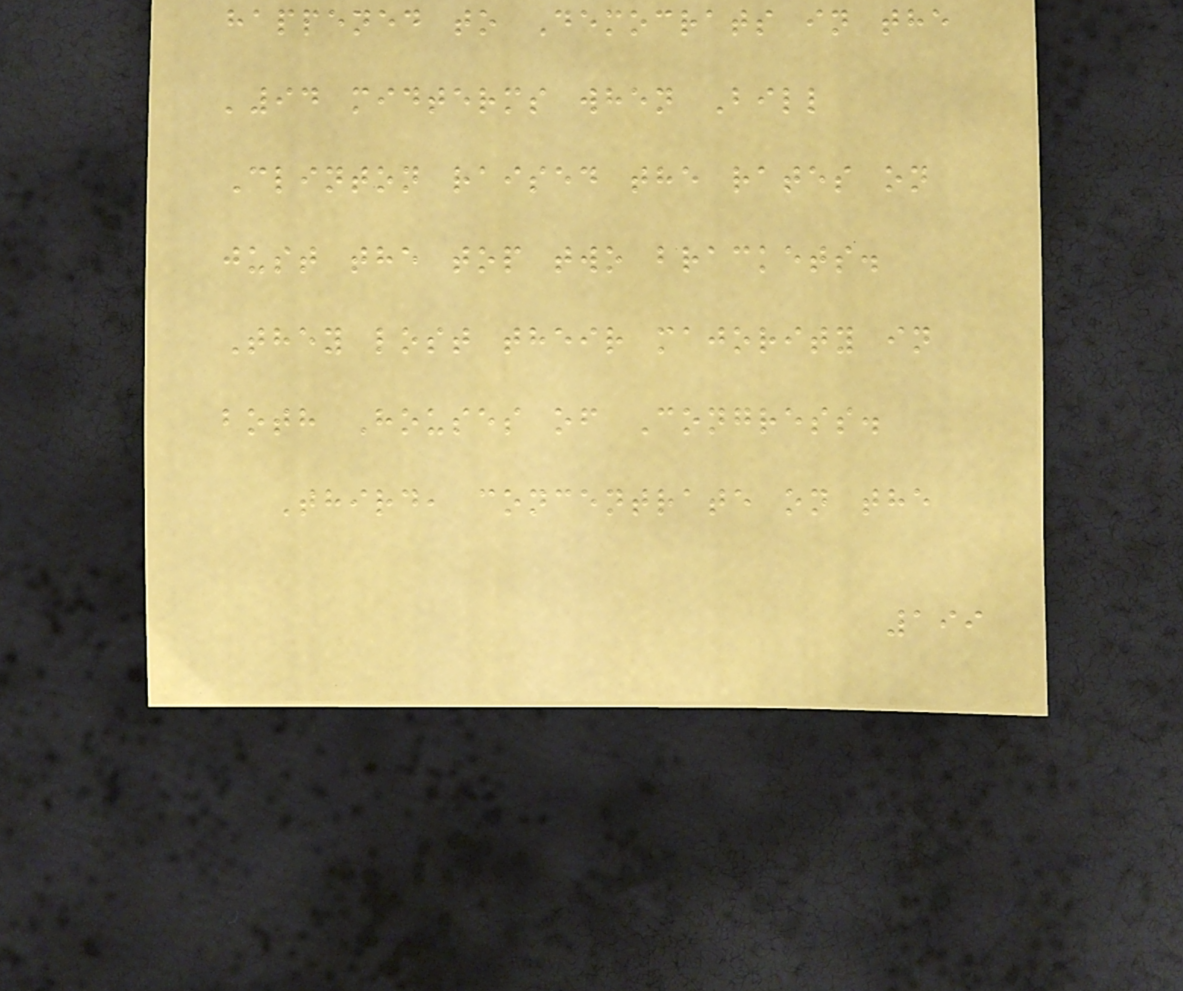happened to Democrats in the
'94 midterms when Bill
Clinton raised the rates on
just the top two brackets.
They lost their majority in
both Houses of Congress.
Third, concentrate on the
199
